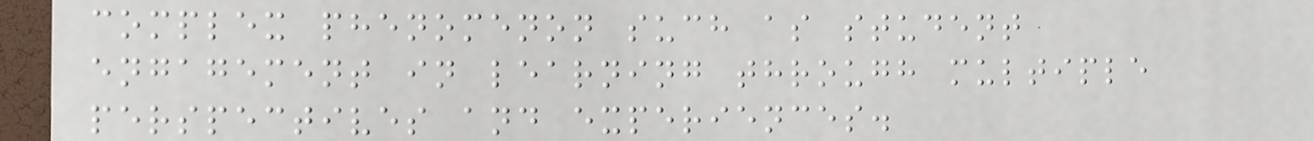complex phenomenon such as student
engagement in learning through multiple
perspectives and experiences.
